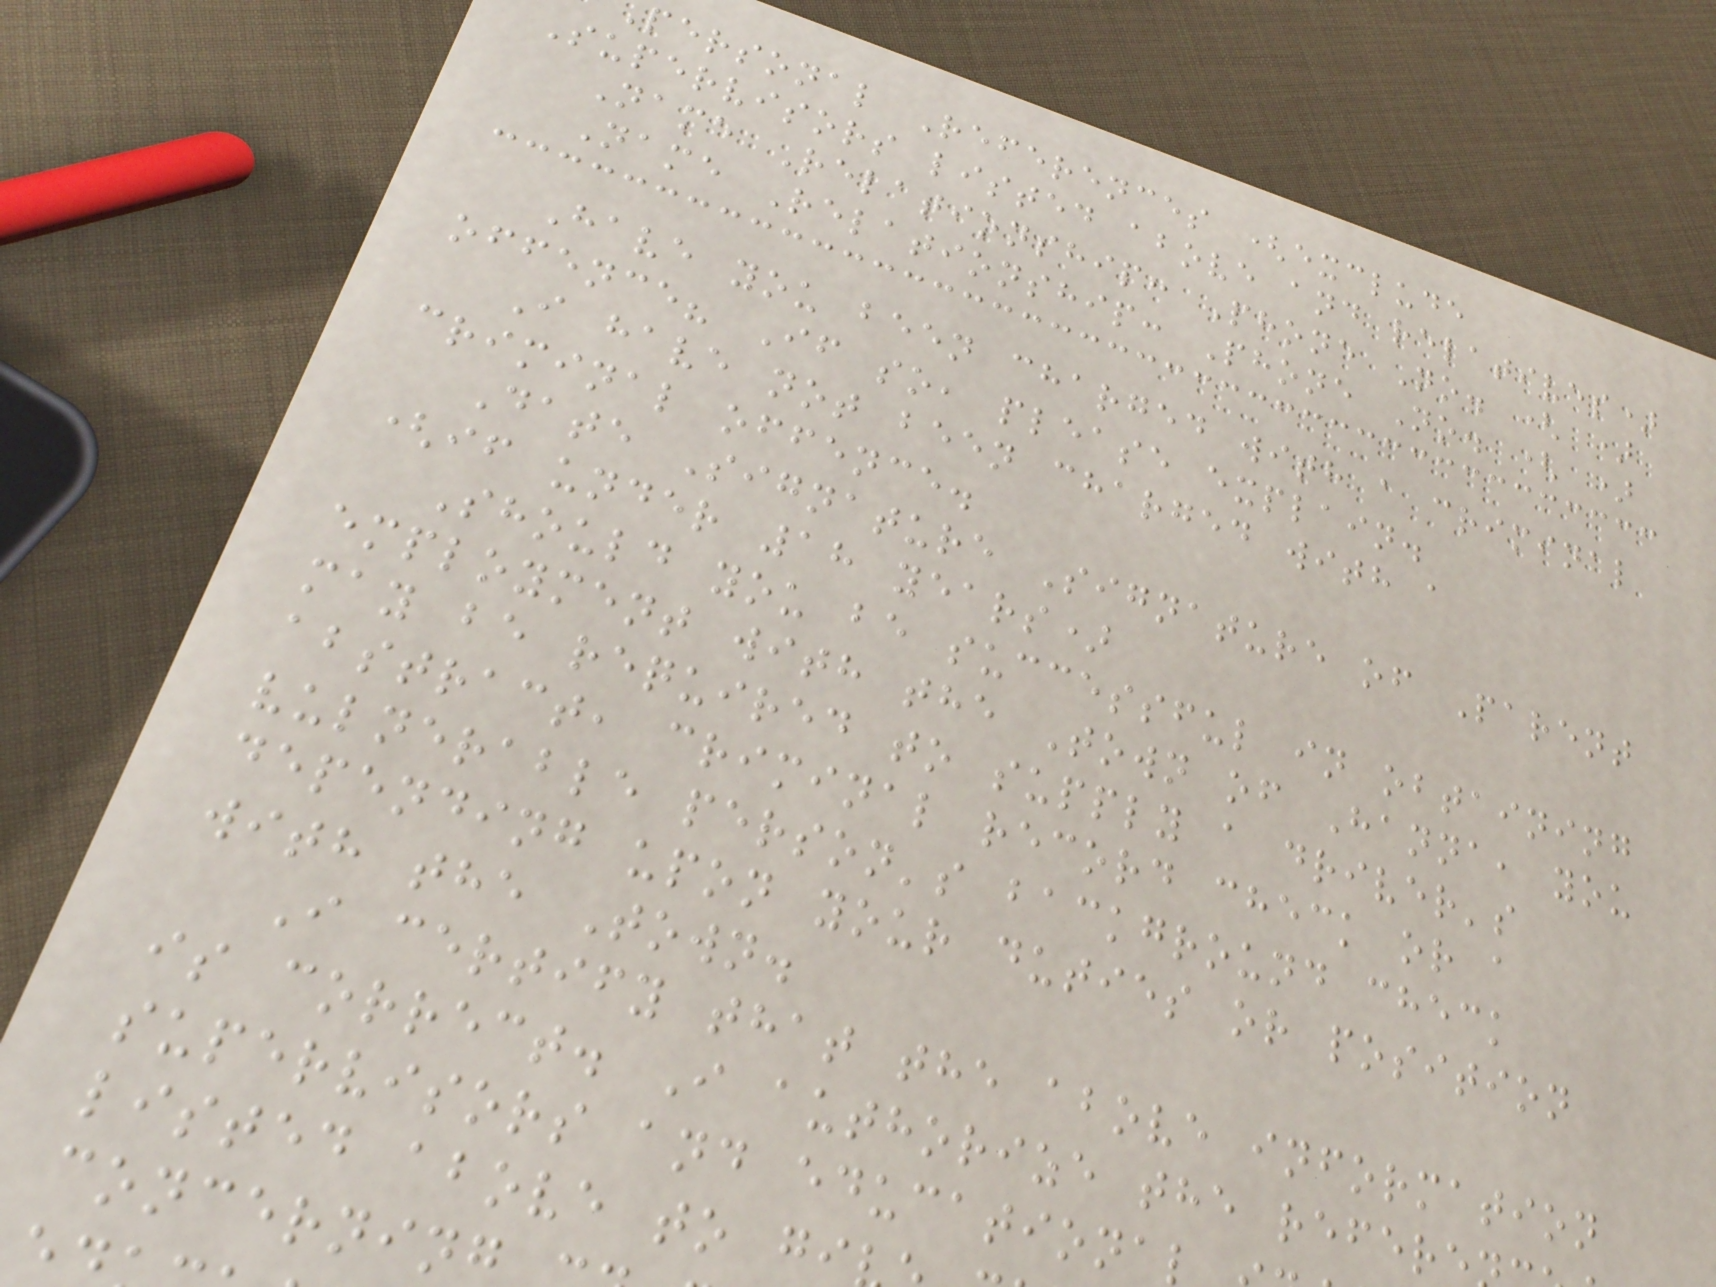personal References (exclude
Supervisors listed above and relatives)
Name Relationship: Phone No. ( )
Name Relationship: Phone No. ( )
Have you been charged with a criminal
offence? If so, please explain.
I have not been charged with a
criminal offence.
Date Signature Signature of Parent
(if under 18 years)
Should you be successful in obtaining
employment with the Town of Hanna, you
may be required to supply a driver's
abstract, criminal record check or a
vulnerable person's background check
depending upon your duties or position
with the Town.
I certify that the above information
is correct. I authorize the refere
supervisors and educationa
listed above to gi
concerning
